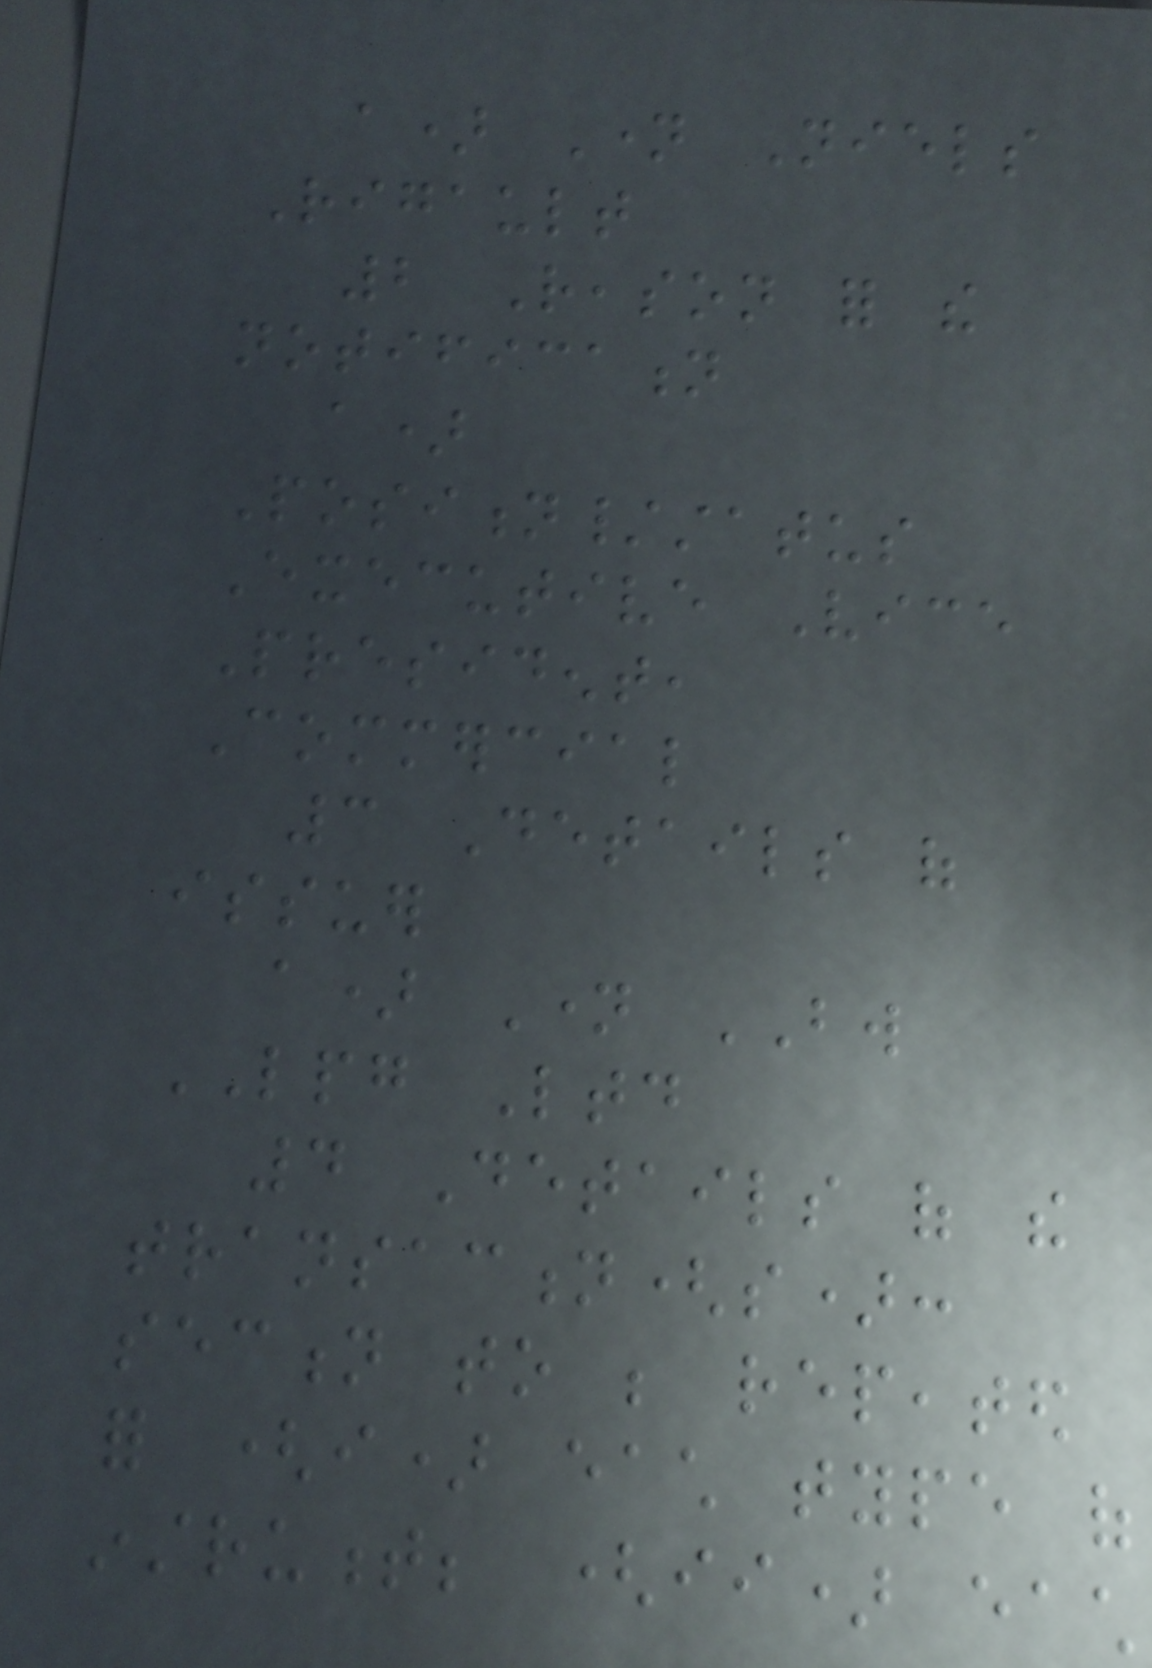a) Name Niels
Rigault
2 Reason for the
notification
a)
Position/status
Executive Vice
President,
Commercial
3 Details of
issuer
a) Name BW
LPG Ltd
4 Details of the
transaction(s):
section to be repeated
for (i) each type of
instrument; (ii) each
